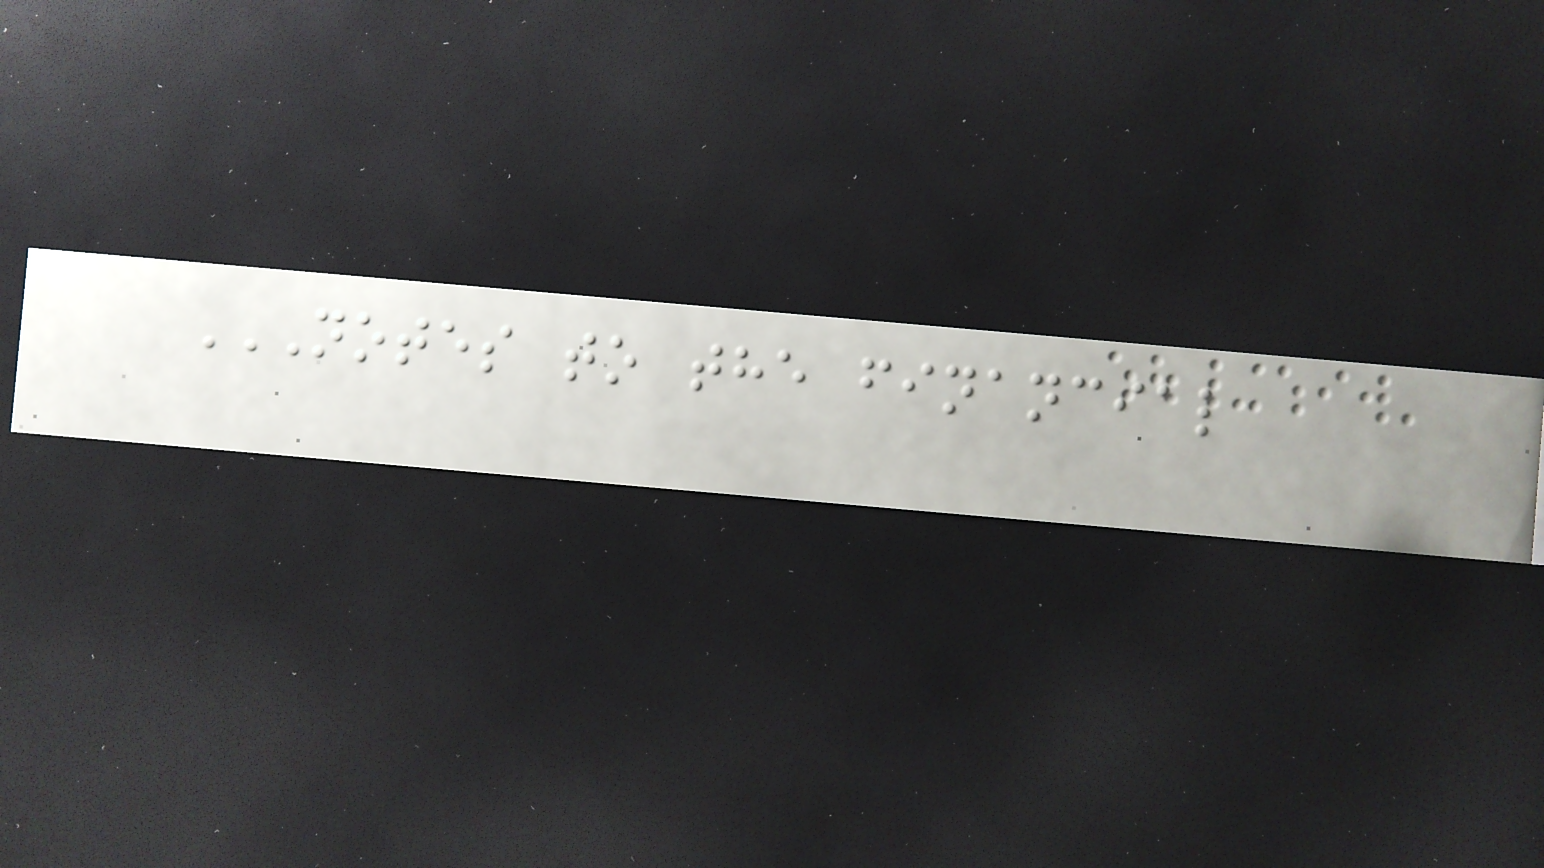NOTES TO THE FINANCIAL
